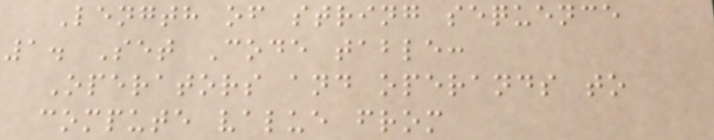Length of string sequence
1. Set Code table:
Operators and operands to
compute value from
